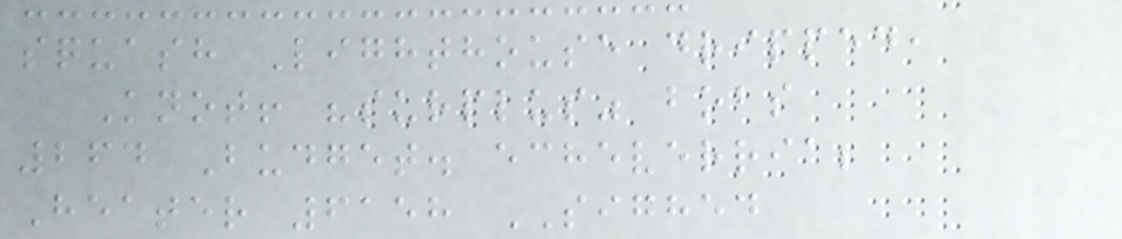squash Lighthouse dripped,
Knot! "surplus" bobs
264 Budget. echeverria;
Heater 6158 SIGHED
